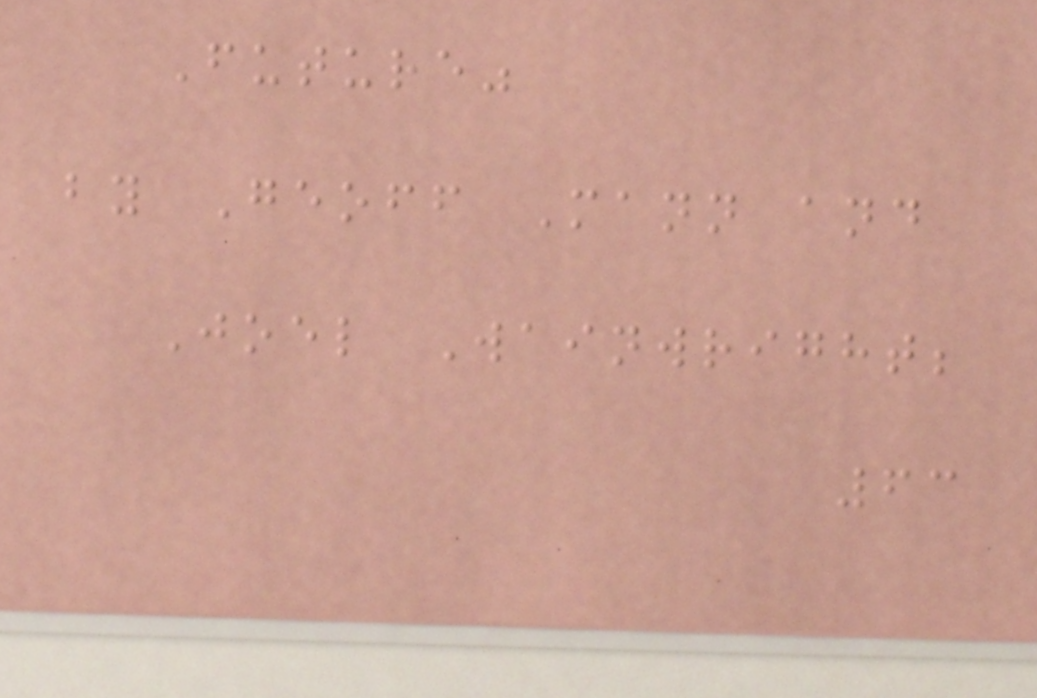Future"
by Geoff Mann and
Joel Wainwright;
63
